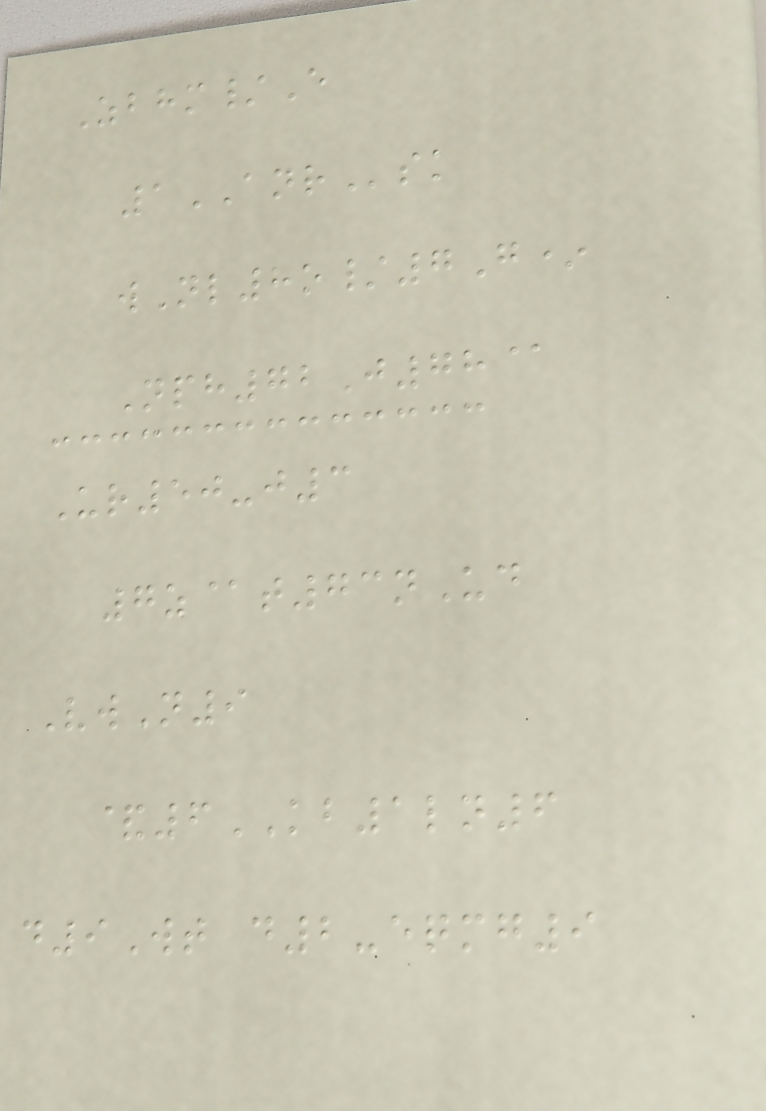Zbhm/E
1ANRsk
wNl8o/7G*
Nph72J78@
Ur50-j3
7z@t73nUd
VwN9
&6KB1ln6
d9Wt d2-eqmg9
